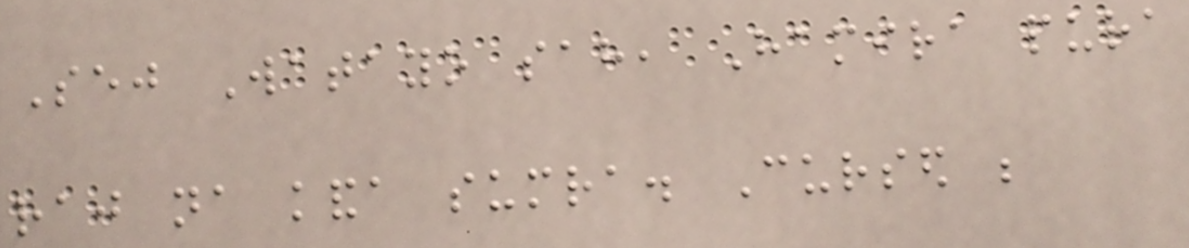Sej Watayo sah, Hamira pura
raj na kanda sumra. Cursed be
